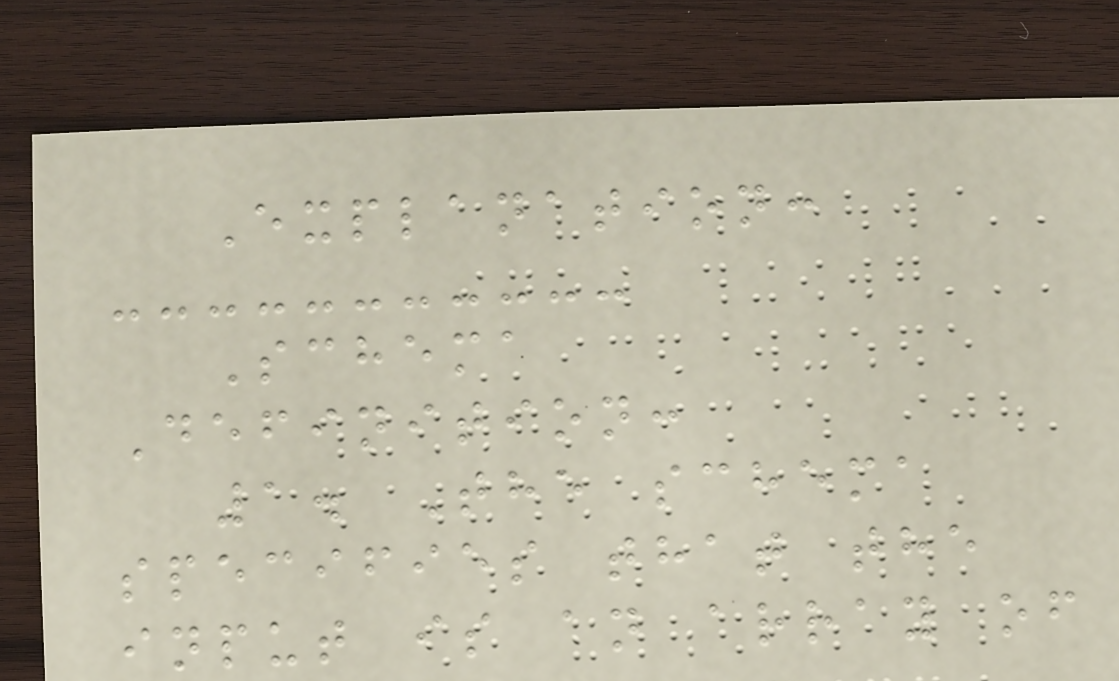Explanation:
Schema
Definition:
1. The schema
specifies that the
input is an array of
